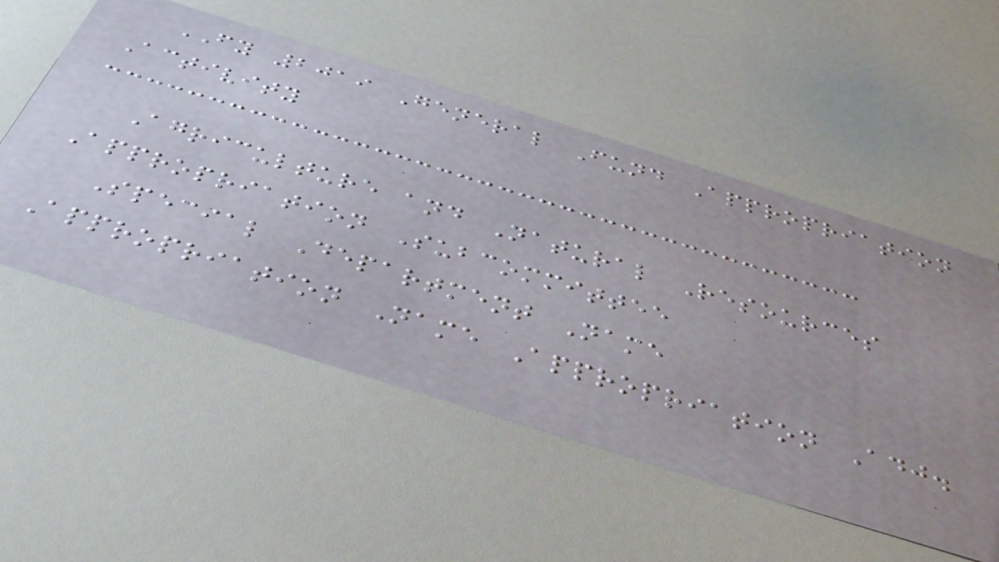FY 2019 General Fund Appropriation
Activity
Agriculture and Natural Resources
Appropriation Subcommittee
Special Department Name
Appropriation Name Appropriation Adj.
